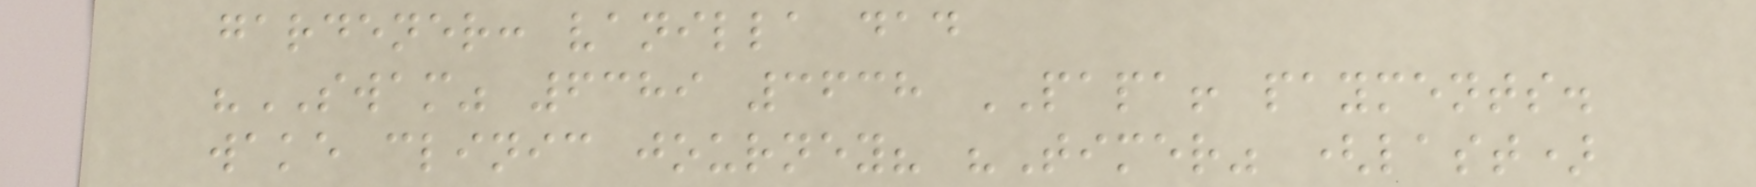gardener: vanilla dad
"SWAM" 6389 3638 PAPA! payments.
wake clinic journey? "Timer" (last)
